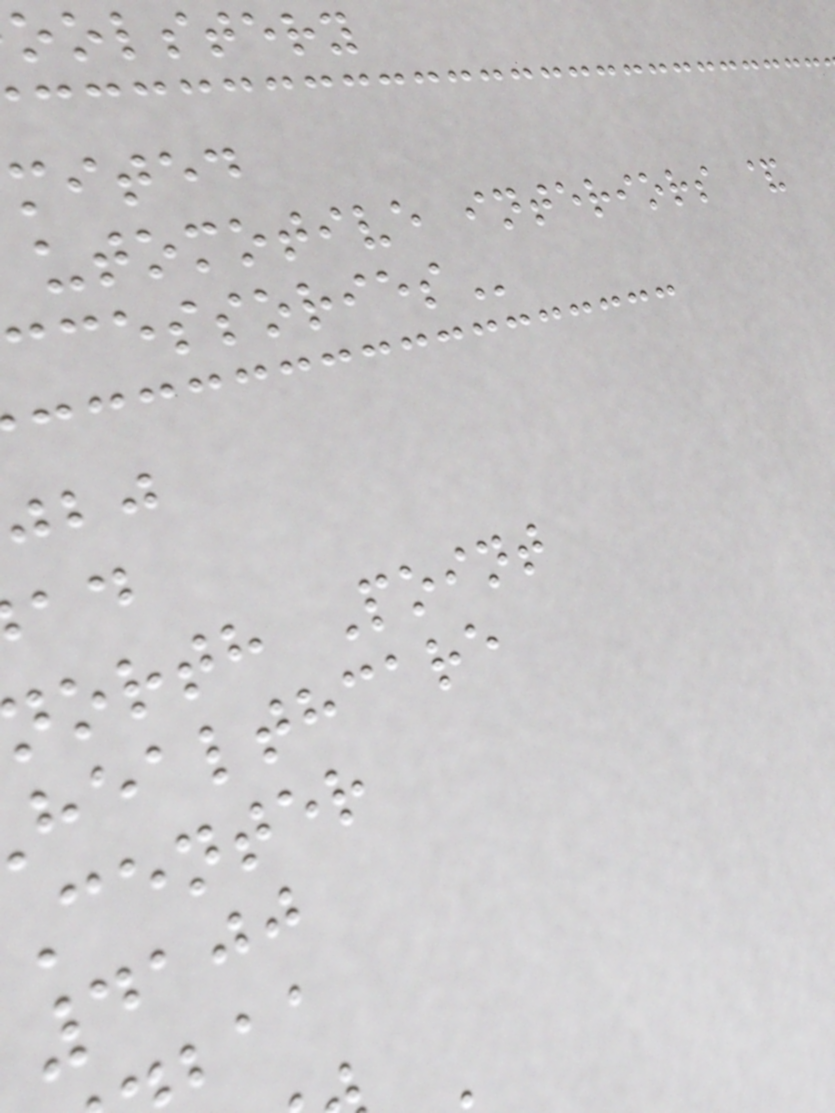oolstery
mited
utomotive interiors &
orth Point
healthcare
center
4100
